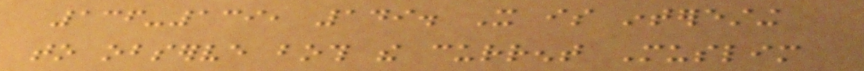136-139, 149. It is interesting
to observe both the current Muslim
